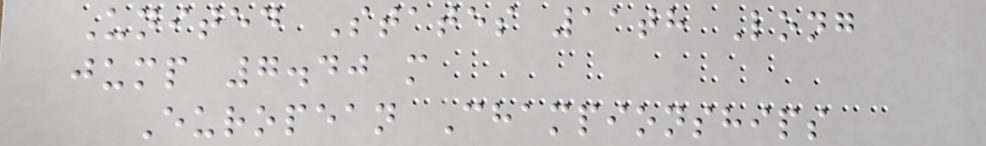United States 11th Long
jump 7.40 m
European Championships
